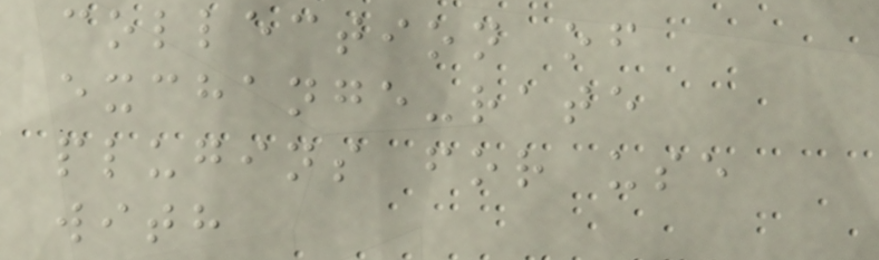collection of
exchange-rate
plugins for use
with
